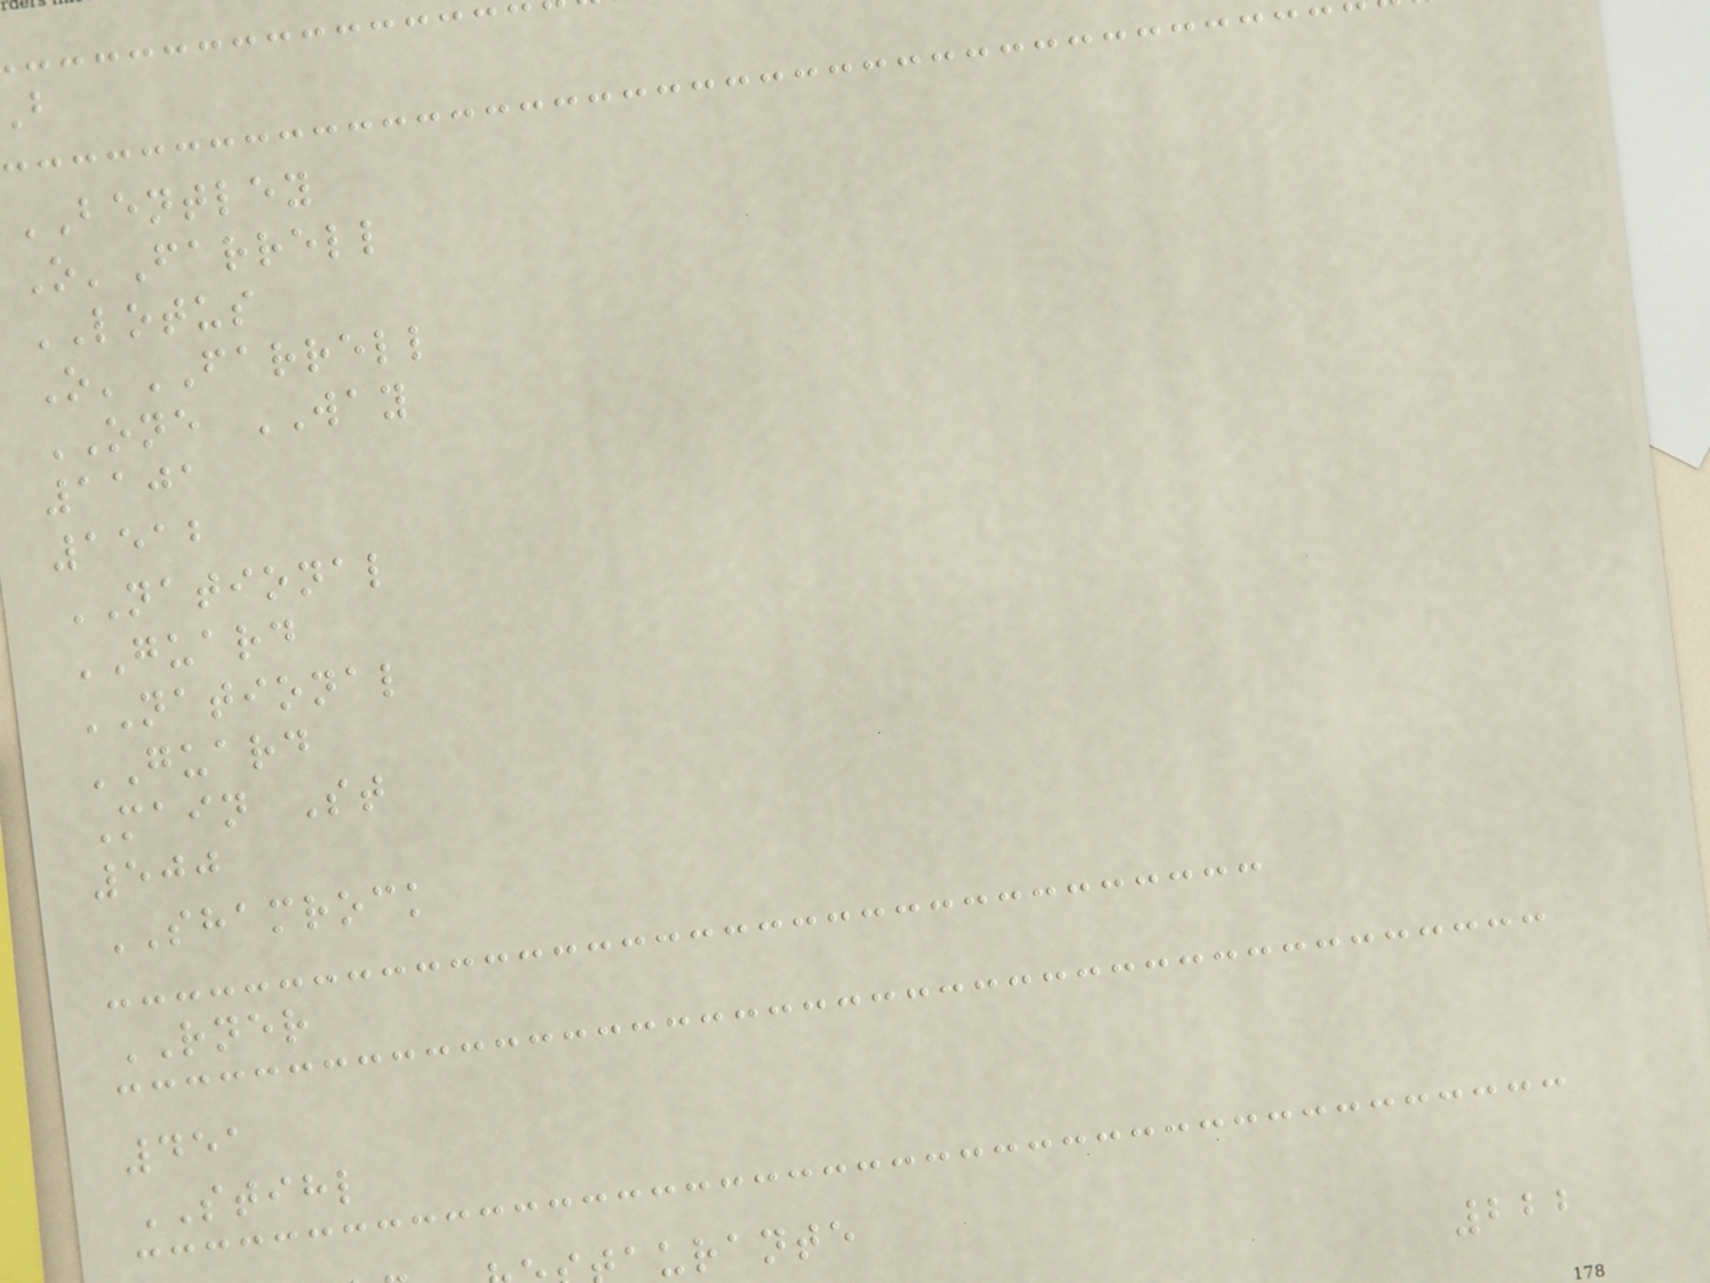BENTLEY
O'Farrell
LOTUS
O'FARRELL
ONE WAY
1101
1512
NATIONAL
GUARD
NATIONAL
GUARD
Main St
500
SHAMROCK
RNER
451
STIHL
aurante
222
